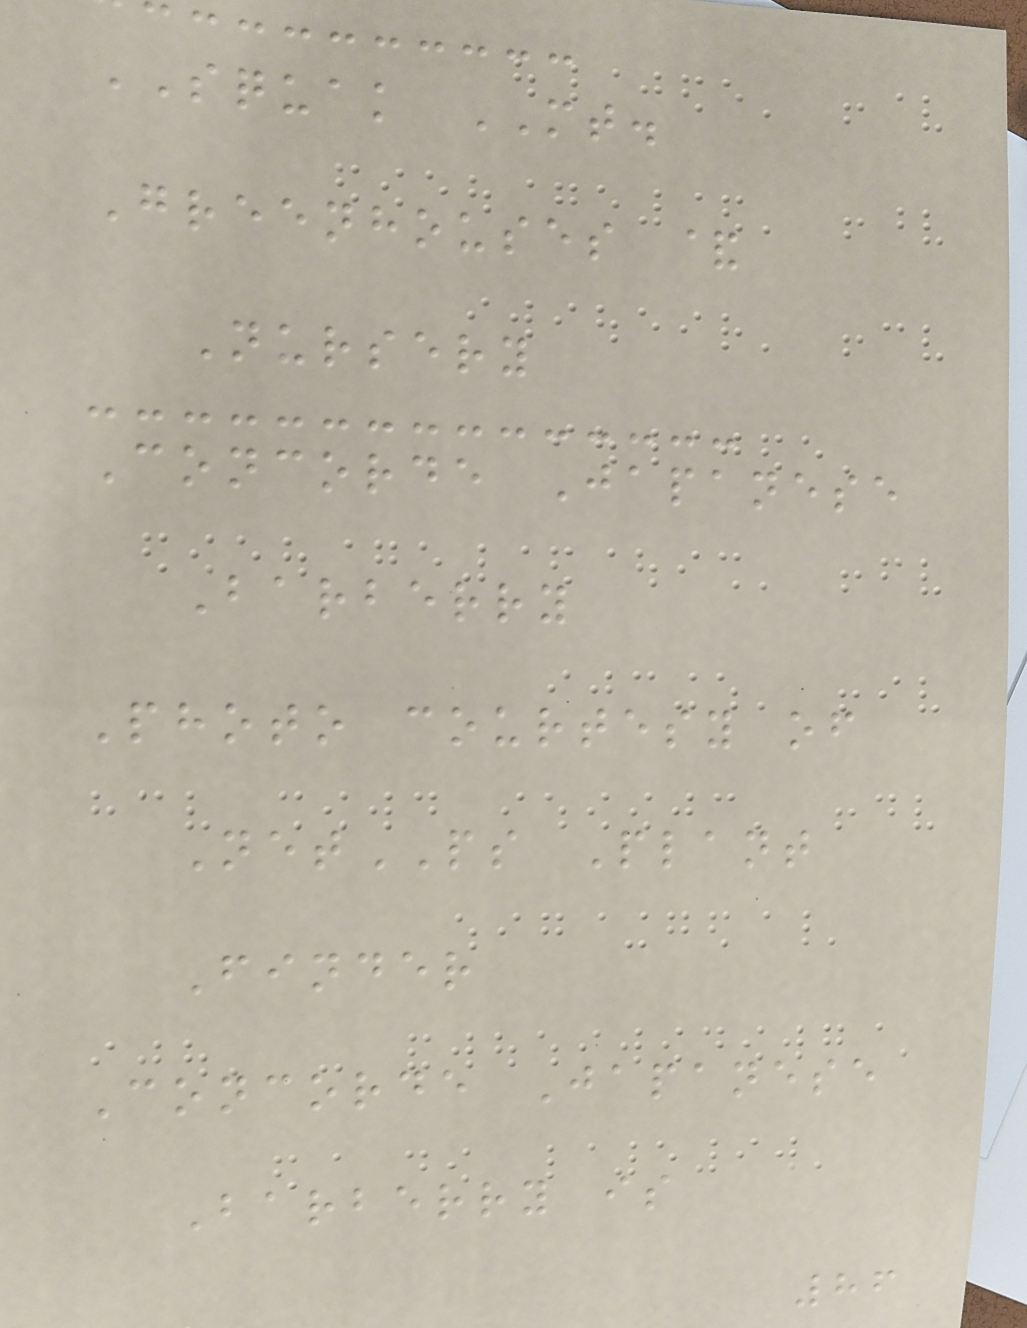SQUAK MT.
Greenhouses &
Nursery
Concorde Japanese
Barberry
Photo courtesy of
NetPS Plant
Finder
Concorde Japanese
Barberry is
86
